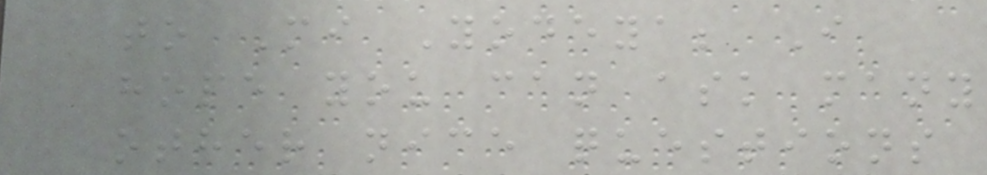to Mi Yodeya; I
hope you can ask many
other nice questions
